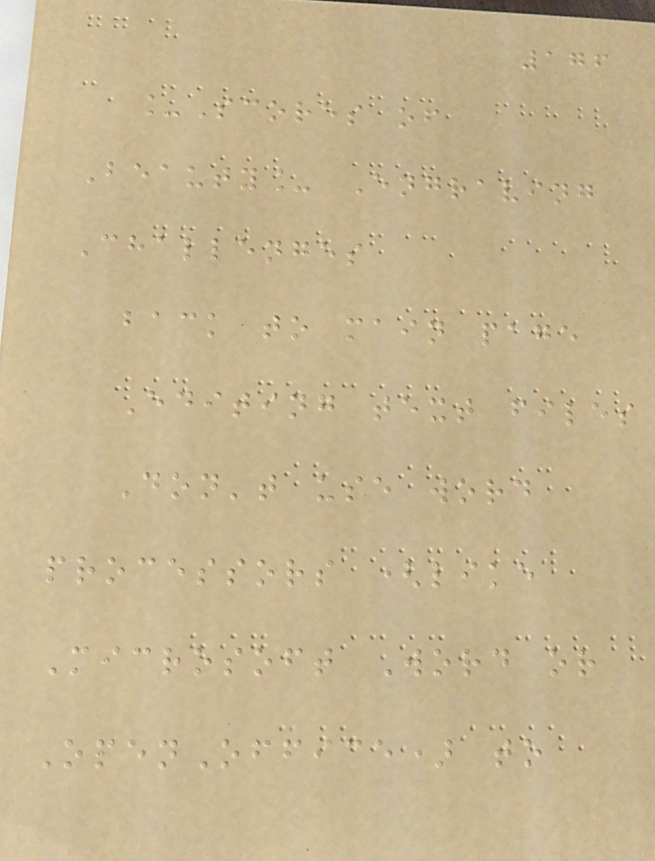176
_Scores of
Beauty_ Engraving
Challenges
back to main page
Editing text files
Don't use word
processors (like
Microsoft Word or
OpenOffice) to
